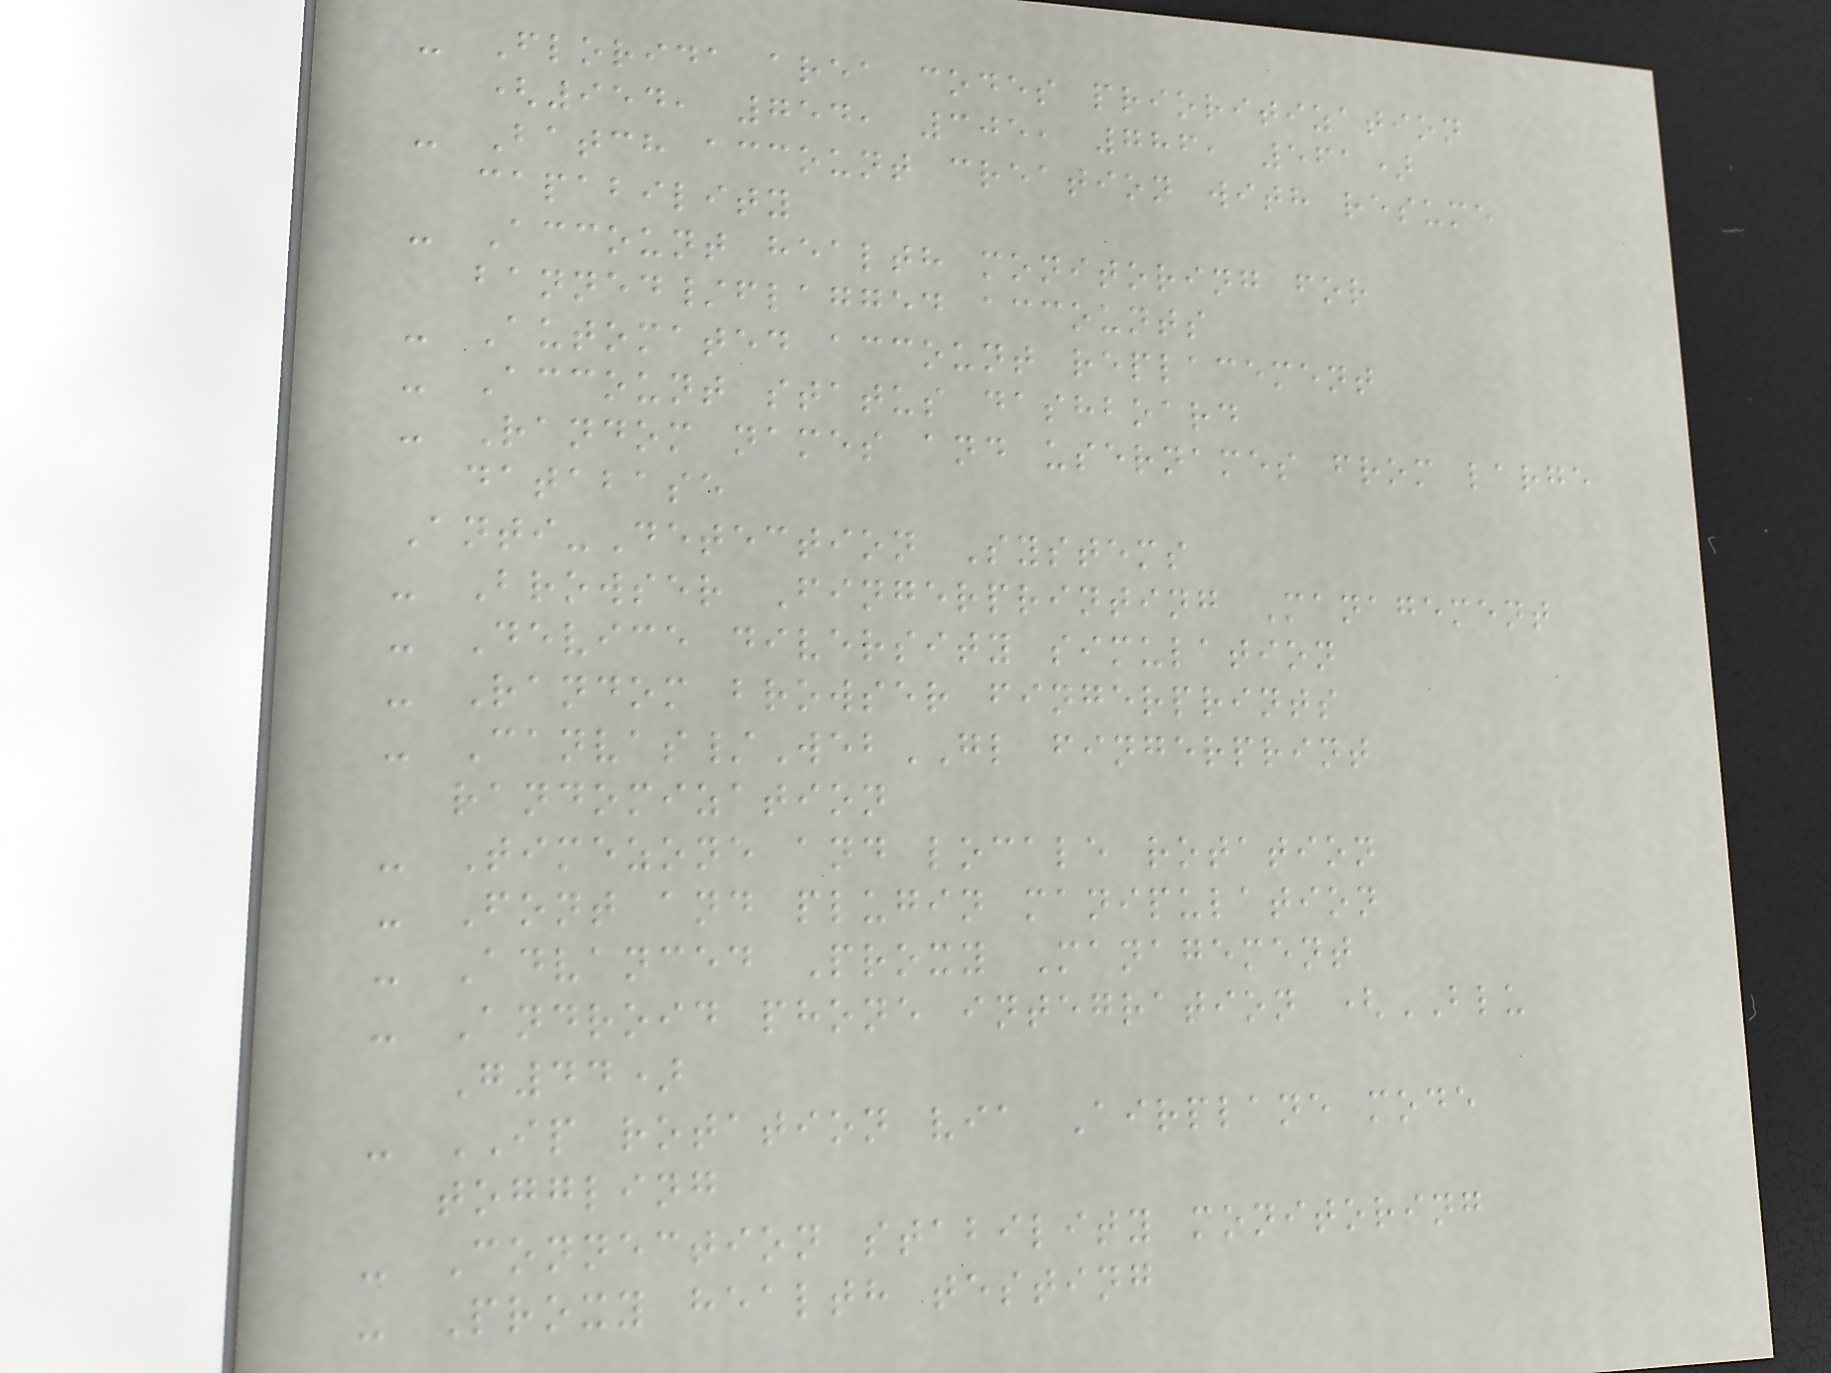- Florida area codes prioritization
(954, 754, 305, 786, 561)
- Batch account creation with resume
capability
- Account health monitoring for
banned/flagged accounts
- Automated account replacement
- Account status dashboard
- Random names and usernames from large
database
Anti-Detection Systems
- Browser Fingerprinting Management
- Device diversity simulation
- Random browser fingerprints
- Canvas/WebGL fingerprint
randomization
- Timezone and locale rotation
- Font and plugin manipulation
- Advanced Proxy Management
- Android phone integration (BLU
G44)
- IP rotation via Airplane mode
toggling
- Connection stability monitoring
- Proxy health testing
